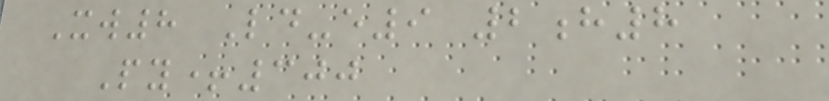Xw8 Ld-e9 2h8
Py+300
